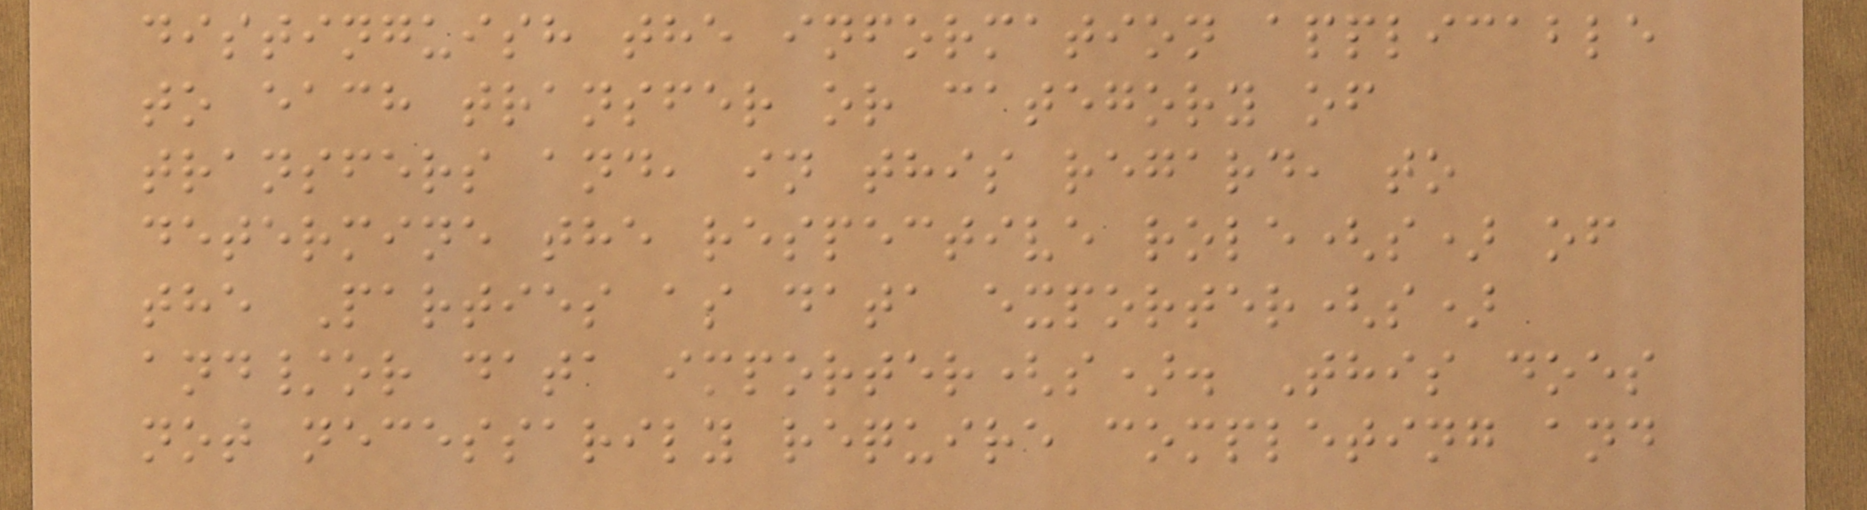distinguish the information applicable
to each transfer or category of
transfers and, in this regard, to
determine the respective role(s) of
the Parties as data exporter(s)
and/or data importer(s). This does
not necessarily require completing and
